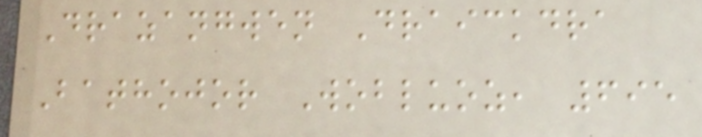Drazangwen Draickdra
Bathojor Wobluoz, 695
